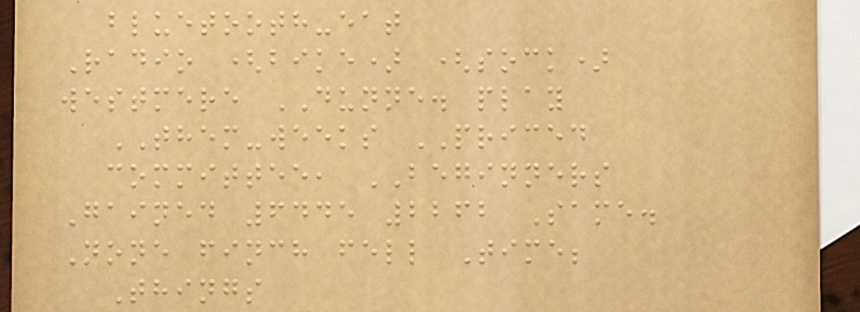bluetooth-eat
Radio (bike) (sock)
westmere DUNNE. play
THEM-weeks PRICED
committee, BEGINNERS
Gained 6445 2262 Same.
None finch fell Time;
Things
